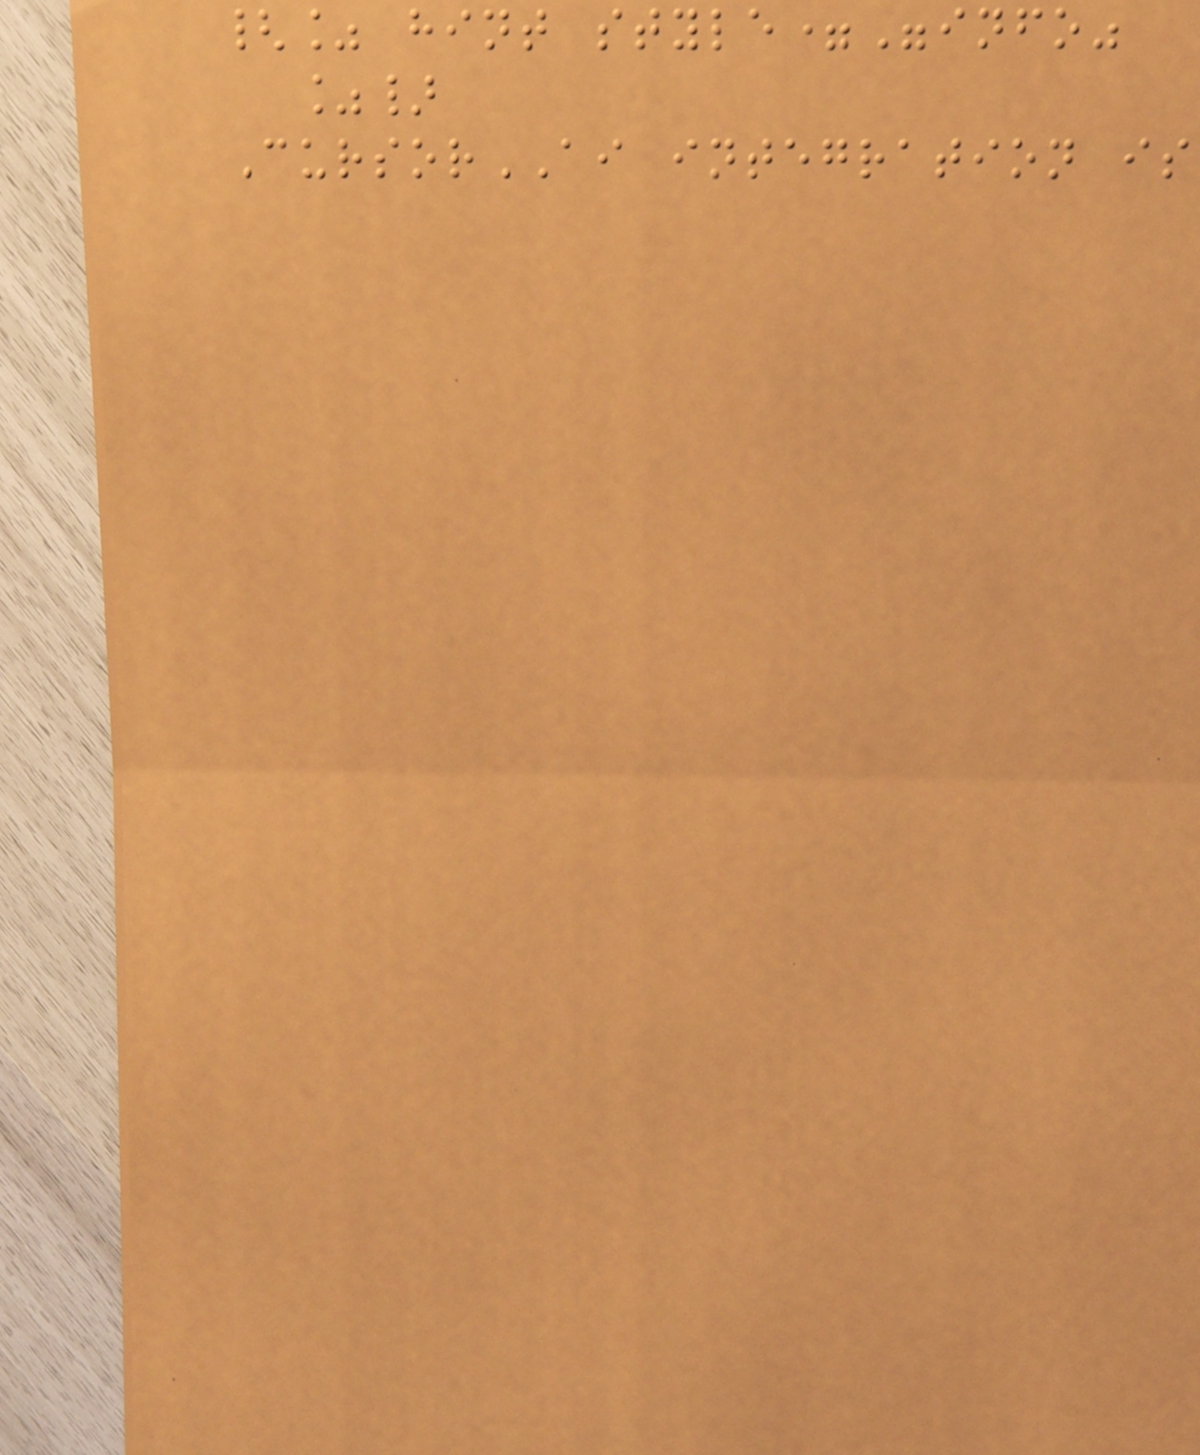{% hint style="info"
%}
CursorAI integration is
